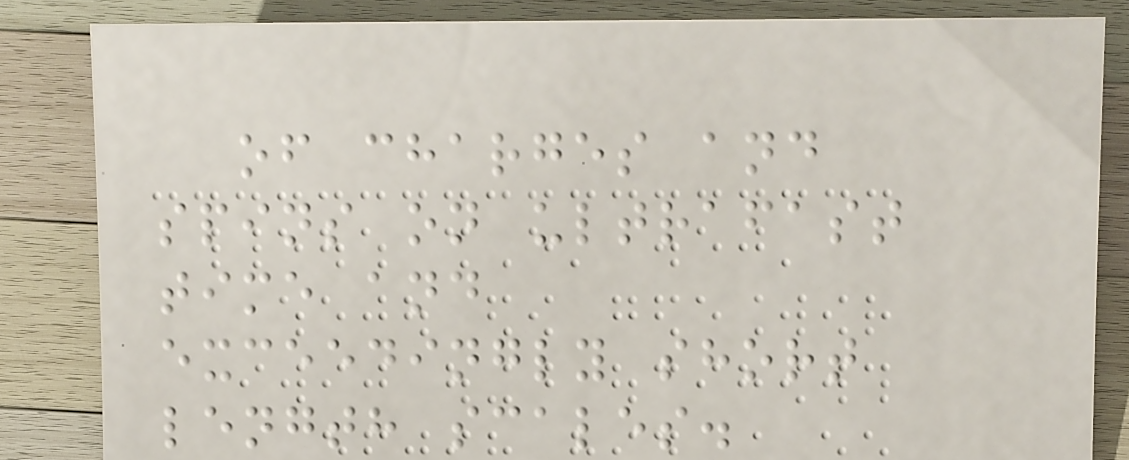of charges and
spins on ultrafast
time and
exceedingly short
length scales.
